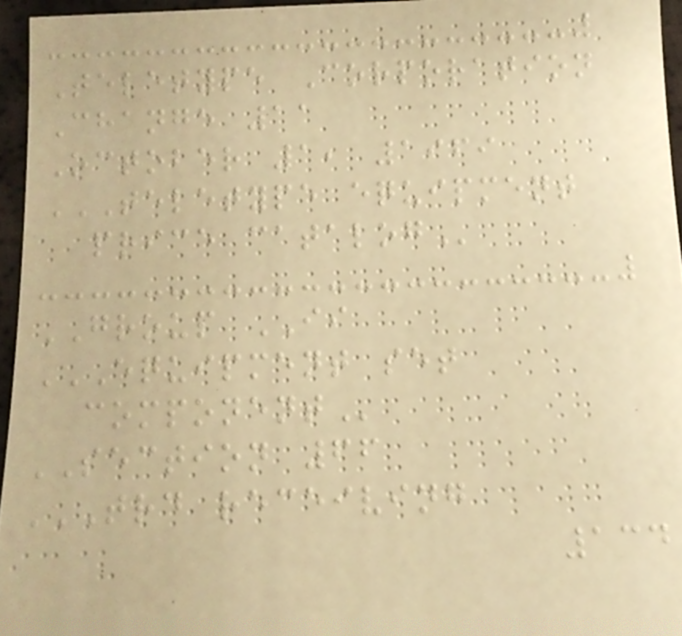Teletype Corporation
Change 11
October 1, 1969
TELETYPE EQUIPMENT
PRICE CATALOG
GROUP II
EQUIPMENT SET
COMPONENT
SECTION 66
TRD RECEIVING
134
